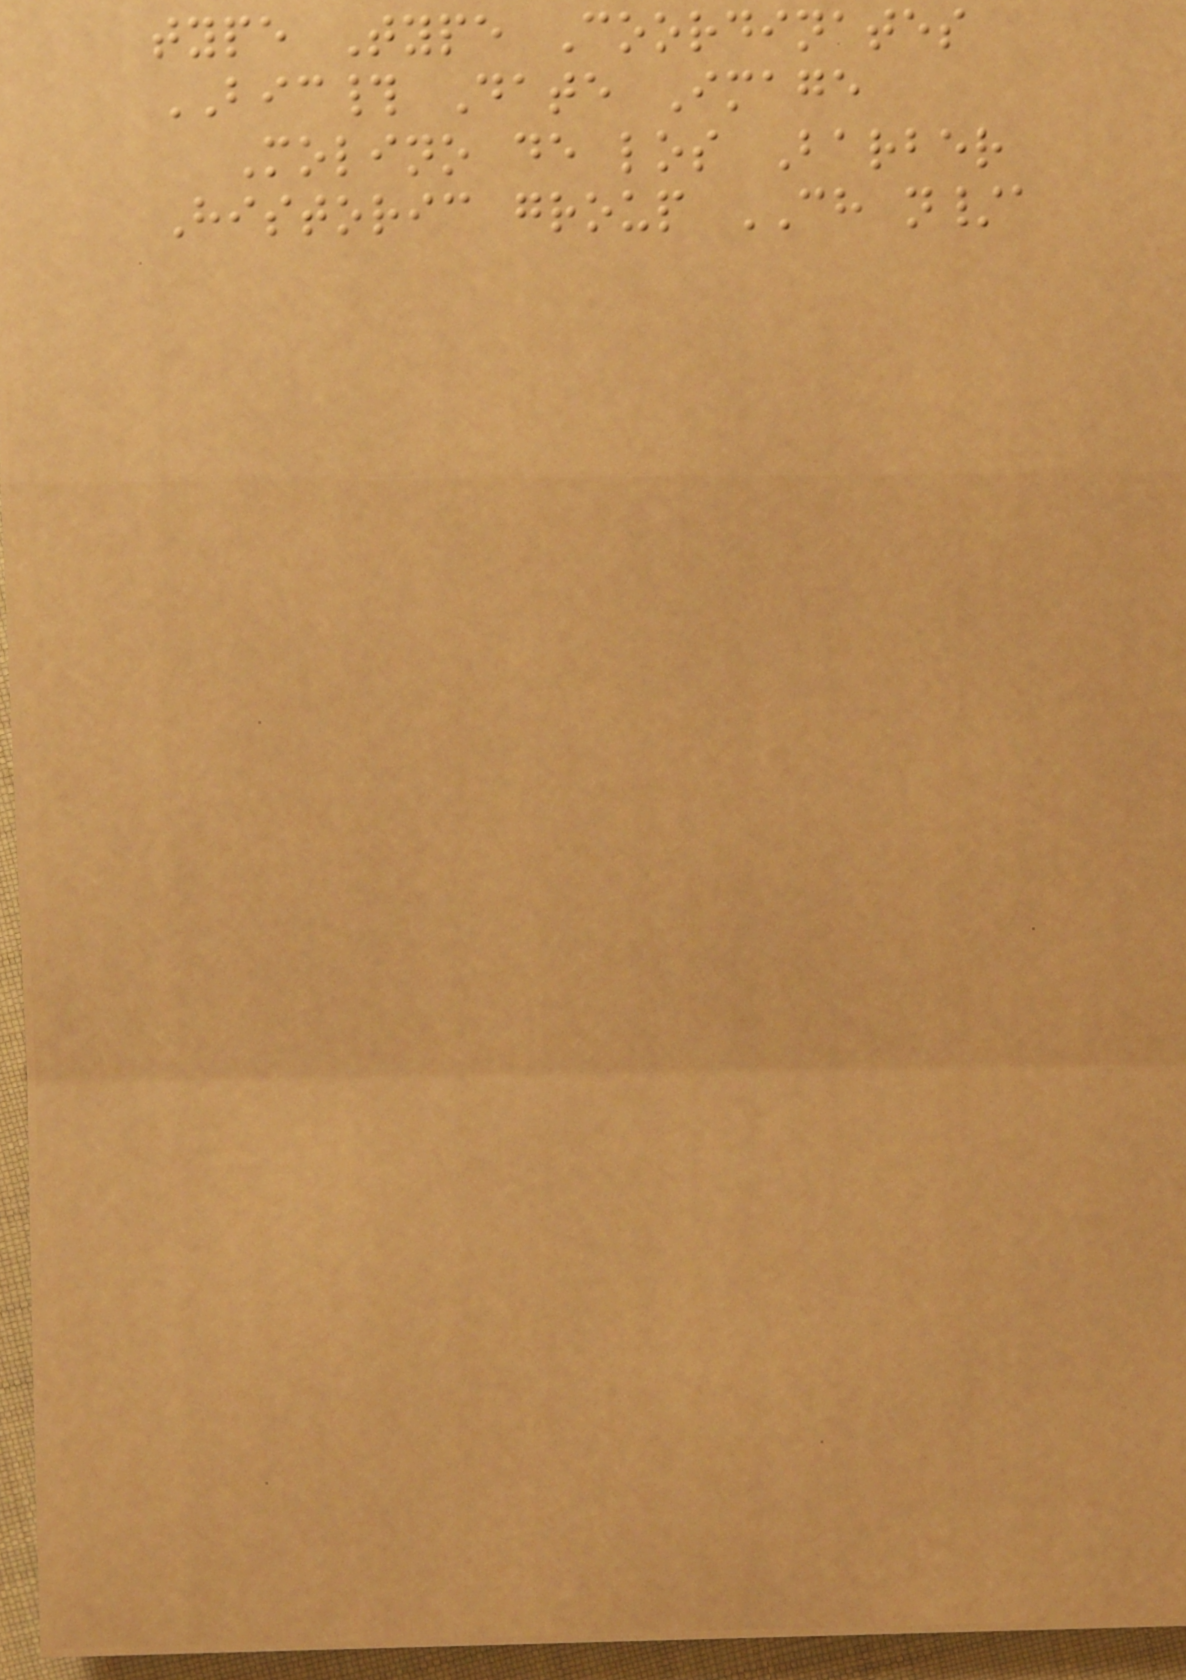type Type Coordinates
BIC# Date Image
Molino de los Barber
Historic group CH n/a
